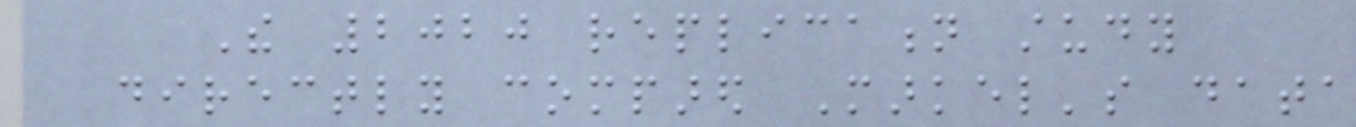The 2020 replication study
directly compared Markel's data
